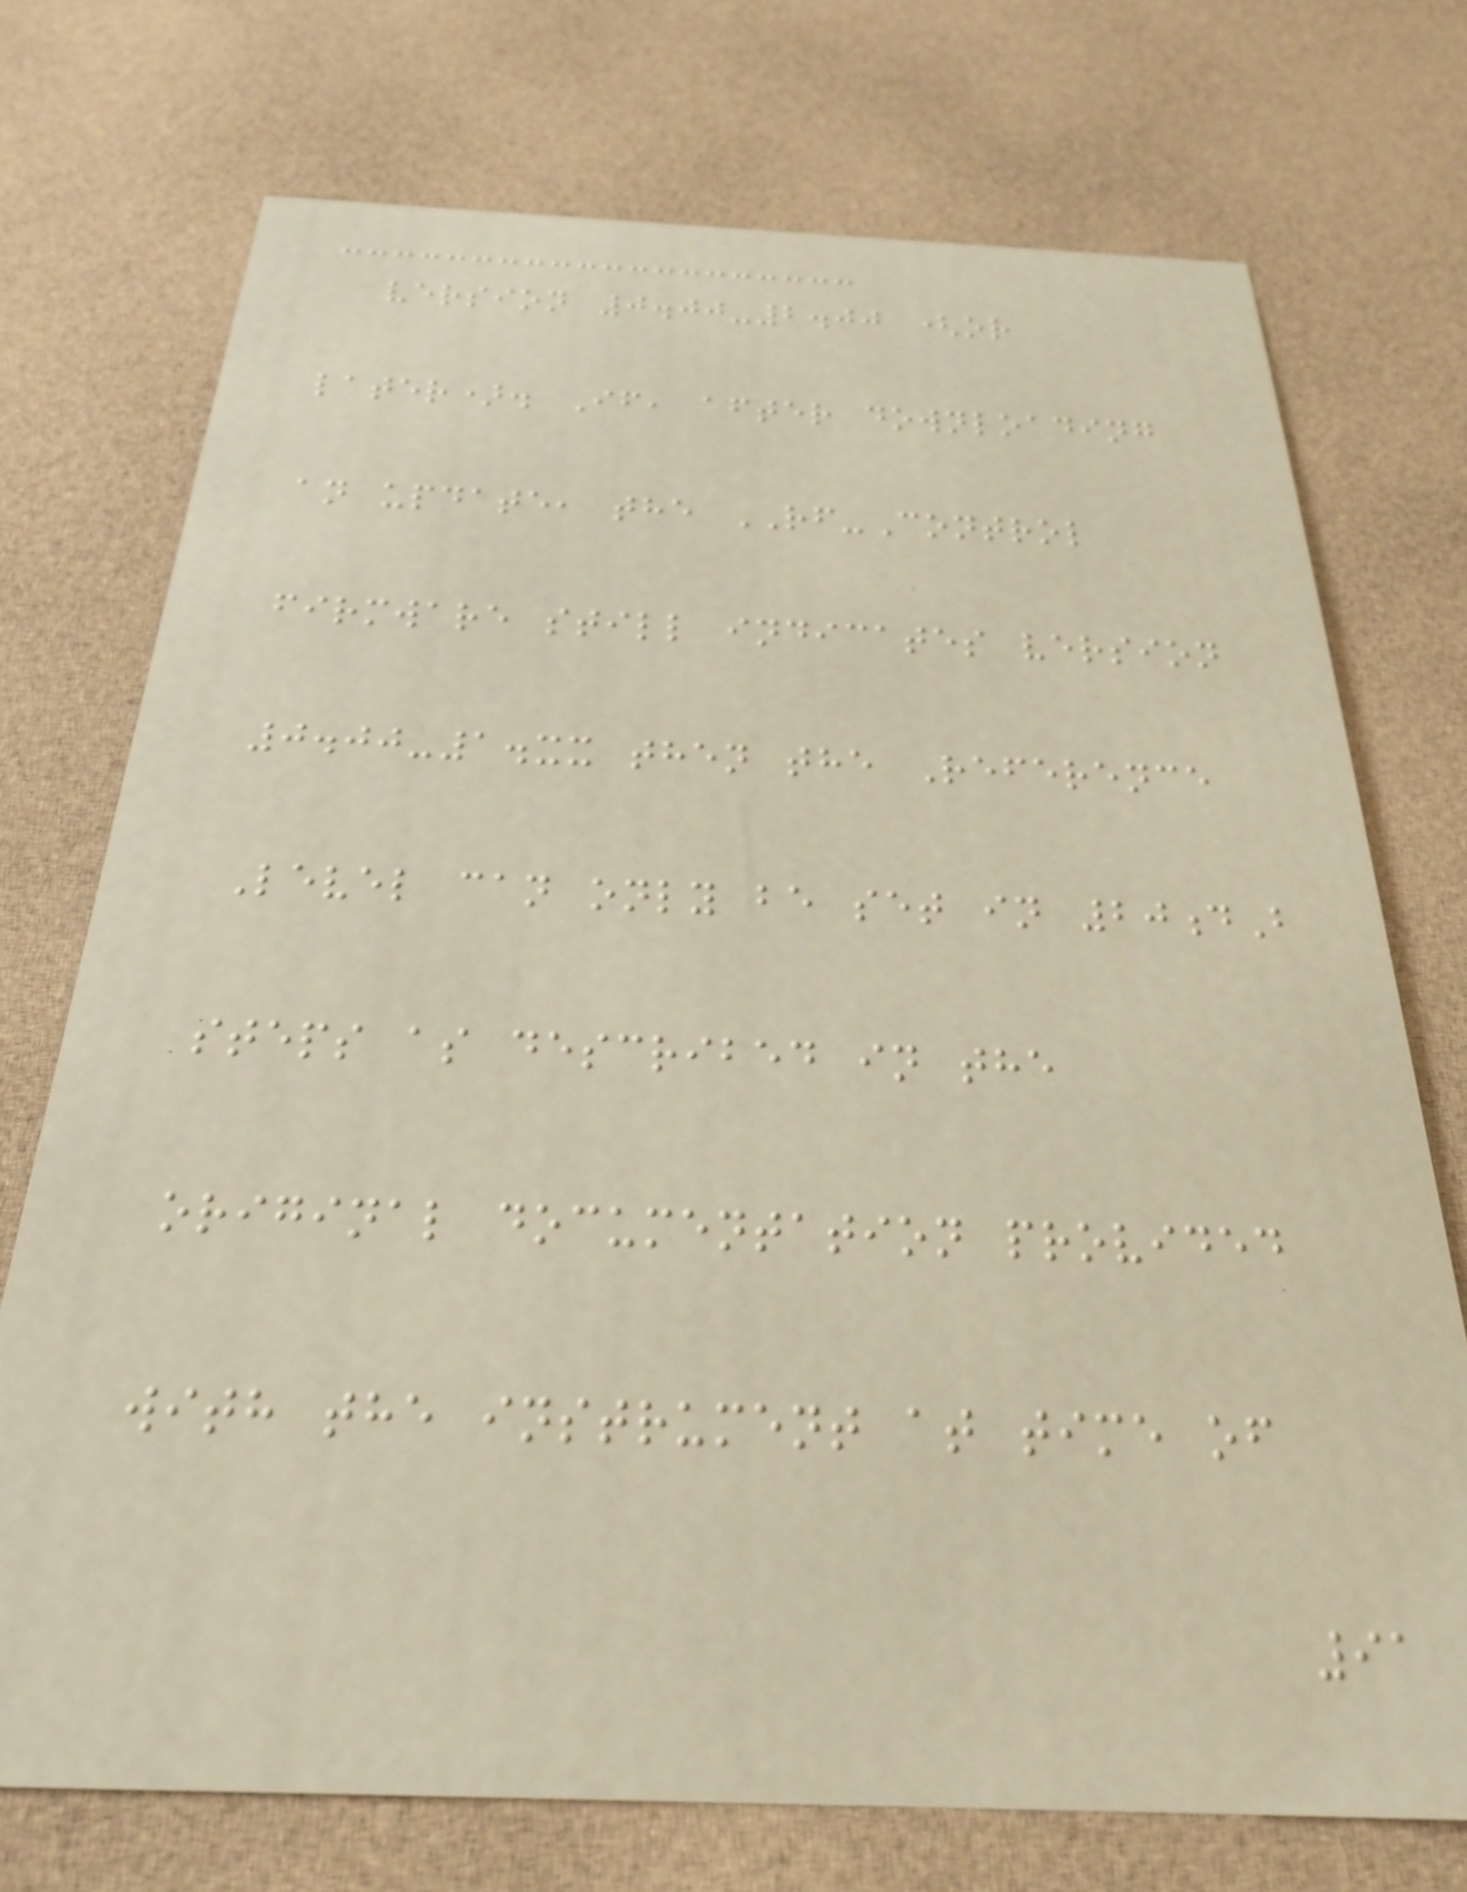version 0.00-2.00 (or
later). If, after downloading
an update, the RF-Control
firmware still indicates version
0.00-1.xx then the Reference
Level can only be set in 20dB
steps as described in the
original documentation provided
with the instrument at time of
91
